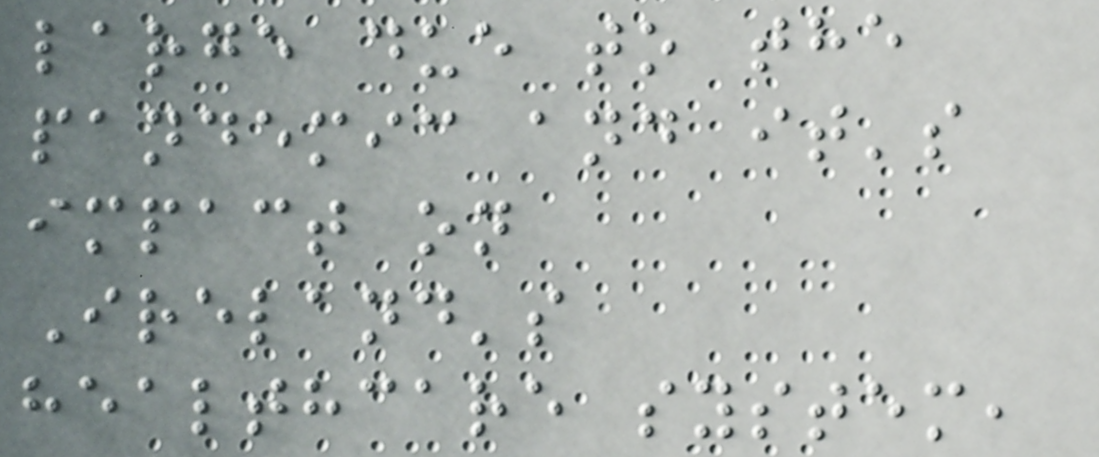large due to the
pandemic and it's
impact on
Ireland's
healthcare system,
